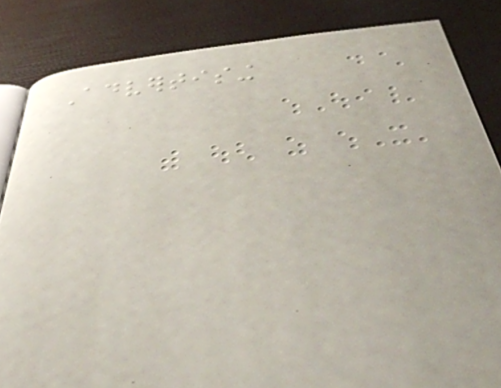Advertising
